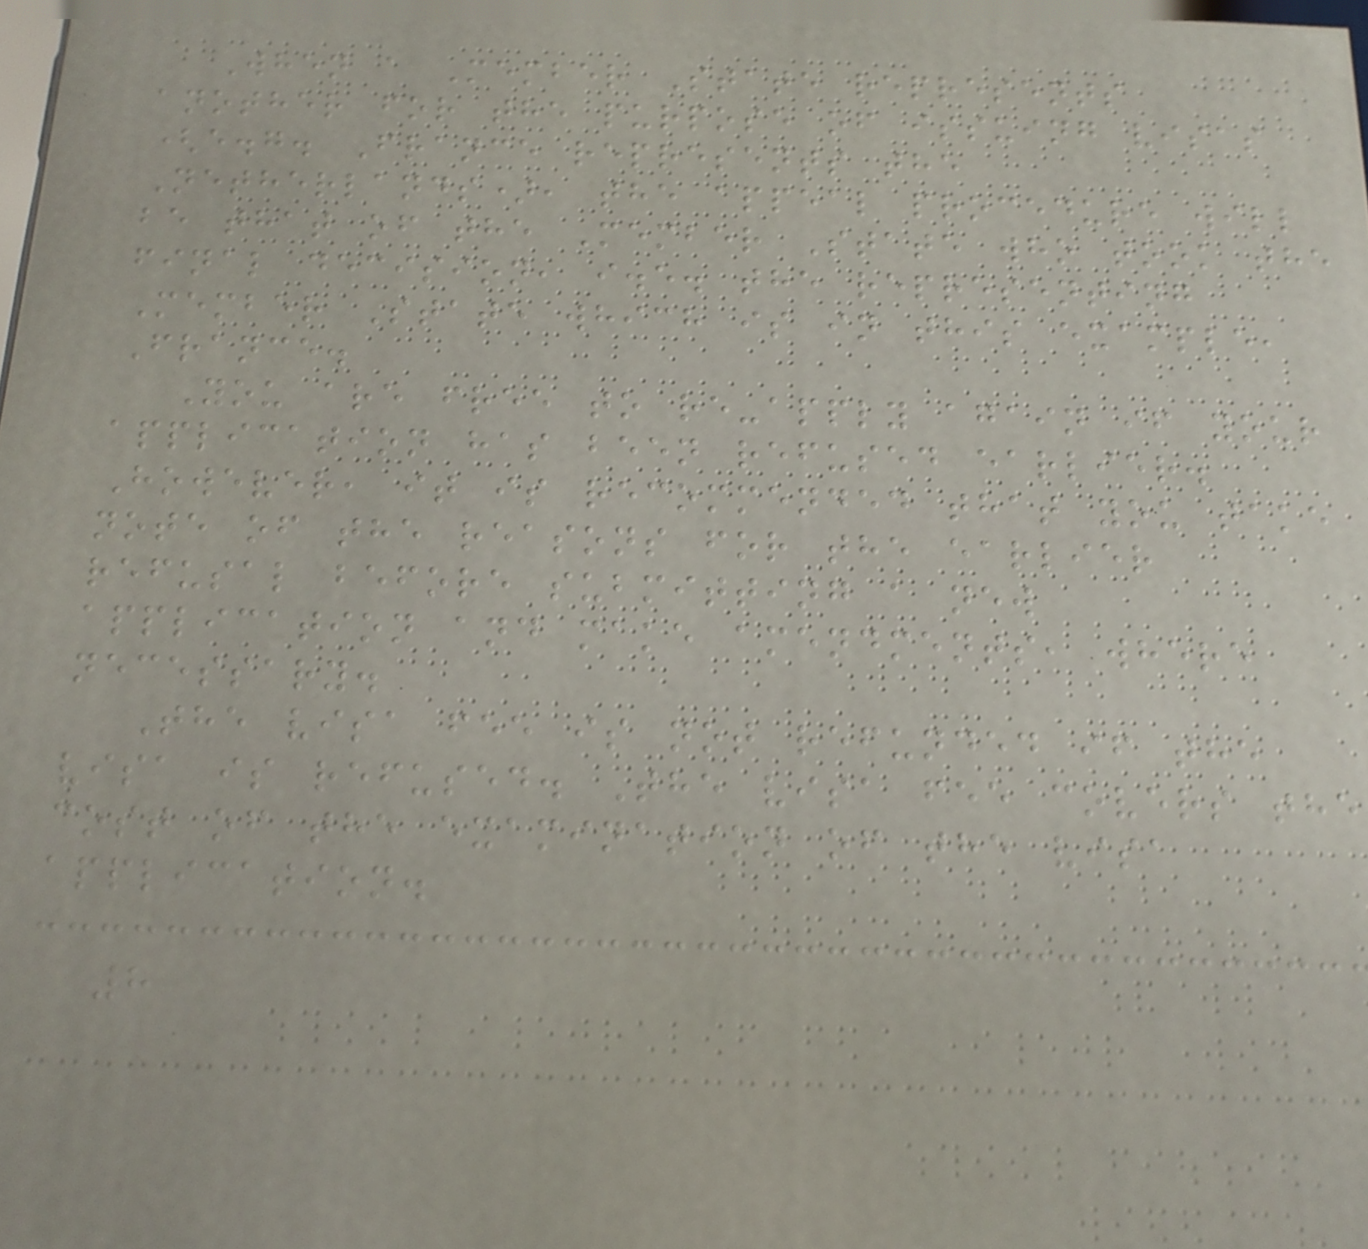When a Member State represents
another for the purpose of issuing visas
(e.g. France represents the
Netherlands), the appeal procedure will
be that of the Member State who took the
final decision, i.e. the representing
Member State which is in this example,
France.
You are free to re-apply again if your
application has been refused earlier.
However, it is recommended that you take
note of the reasons for the earlier
refusal before submitting a new
application and make amendments, where
necessary.
The visa fee is not refunded if the
visa is refused. The visa fee covers the
cost of the examination of the visa
application.
8
